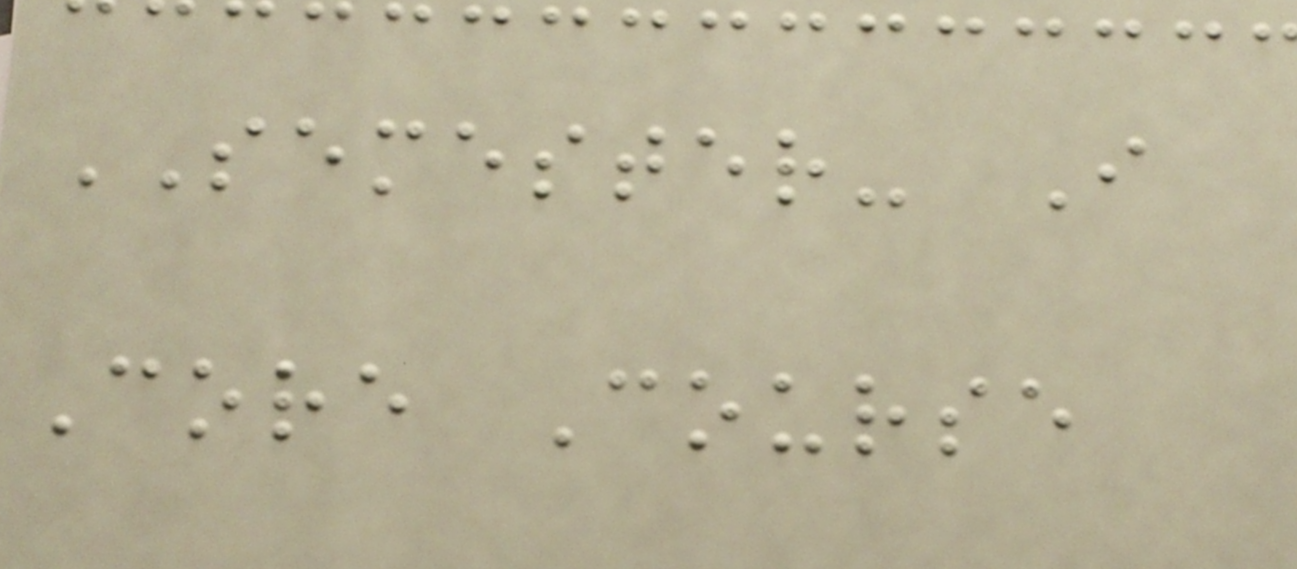SEMESTER- I
Core Course
